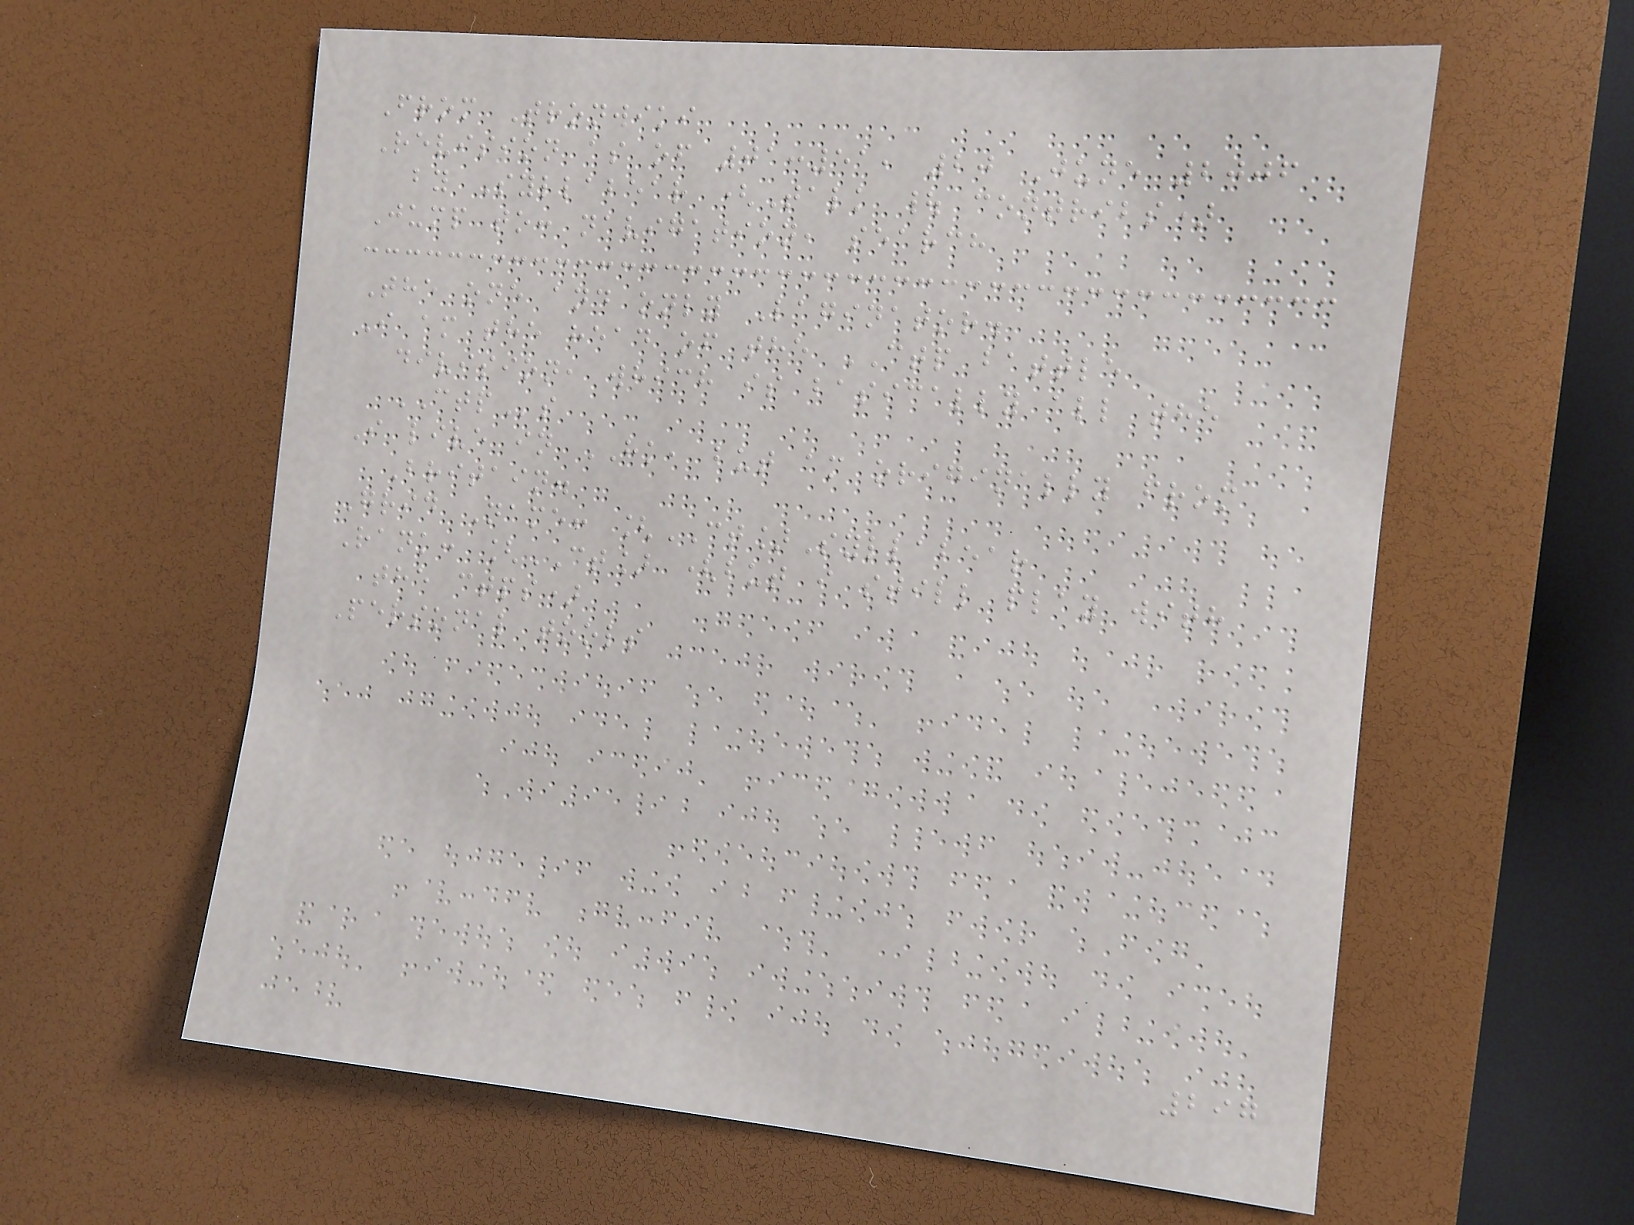From Tronwiki
Revision as of 01:51, 20 June 2006
by Syllabear (Talk | contribs)
Jump to: navigation, search
The one and only Laginator.
I am the head of the CTP battle
division, which is basically all the
CTPs
I live in HK, but am originally from
Britain.
Grid Name: [CT]Syllabear
Rank: [CT] (but i still play with
the ctps)
Personal tools
297
